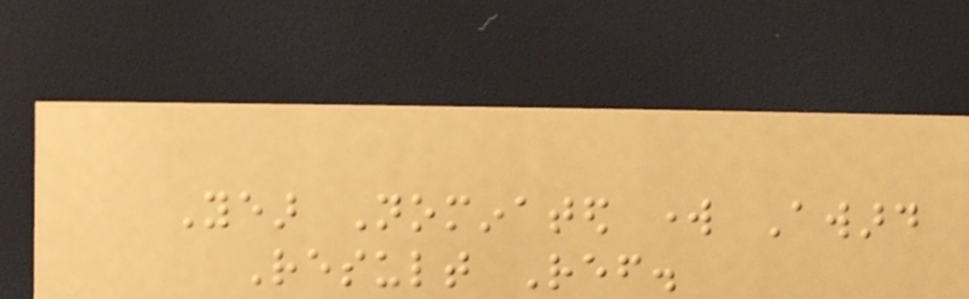Year Nominated work Award
Result Ref.
